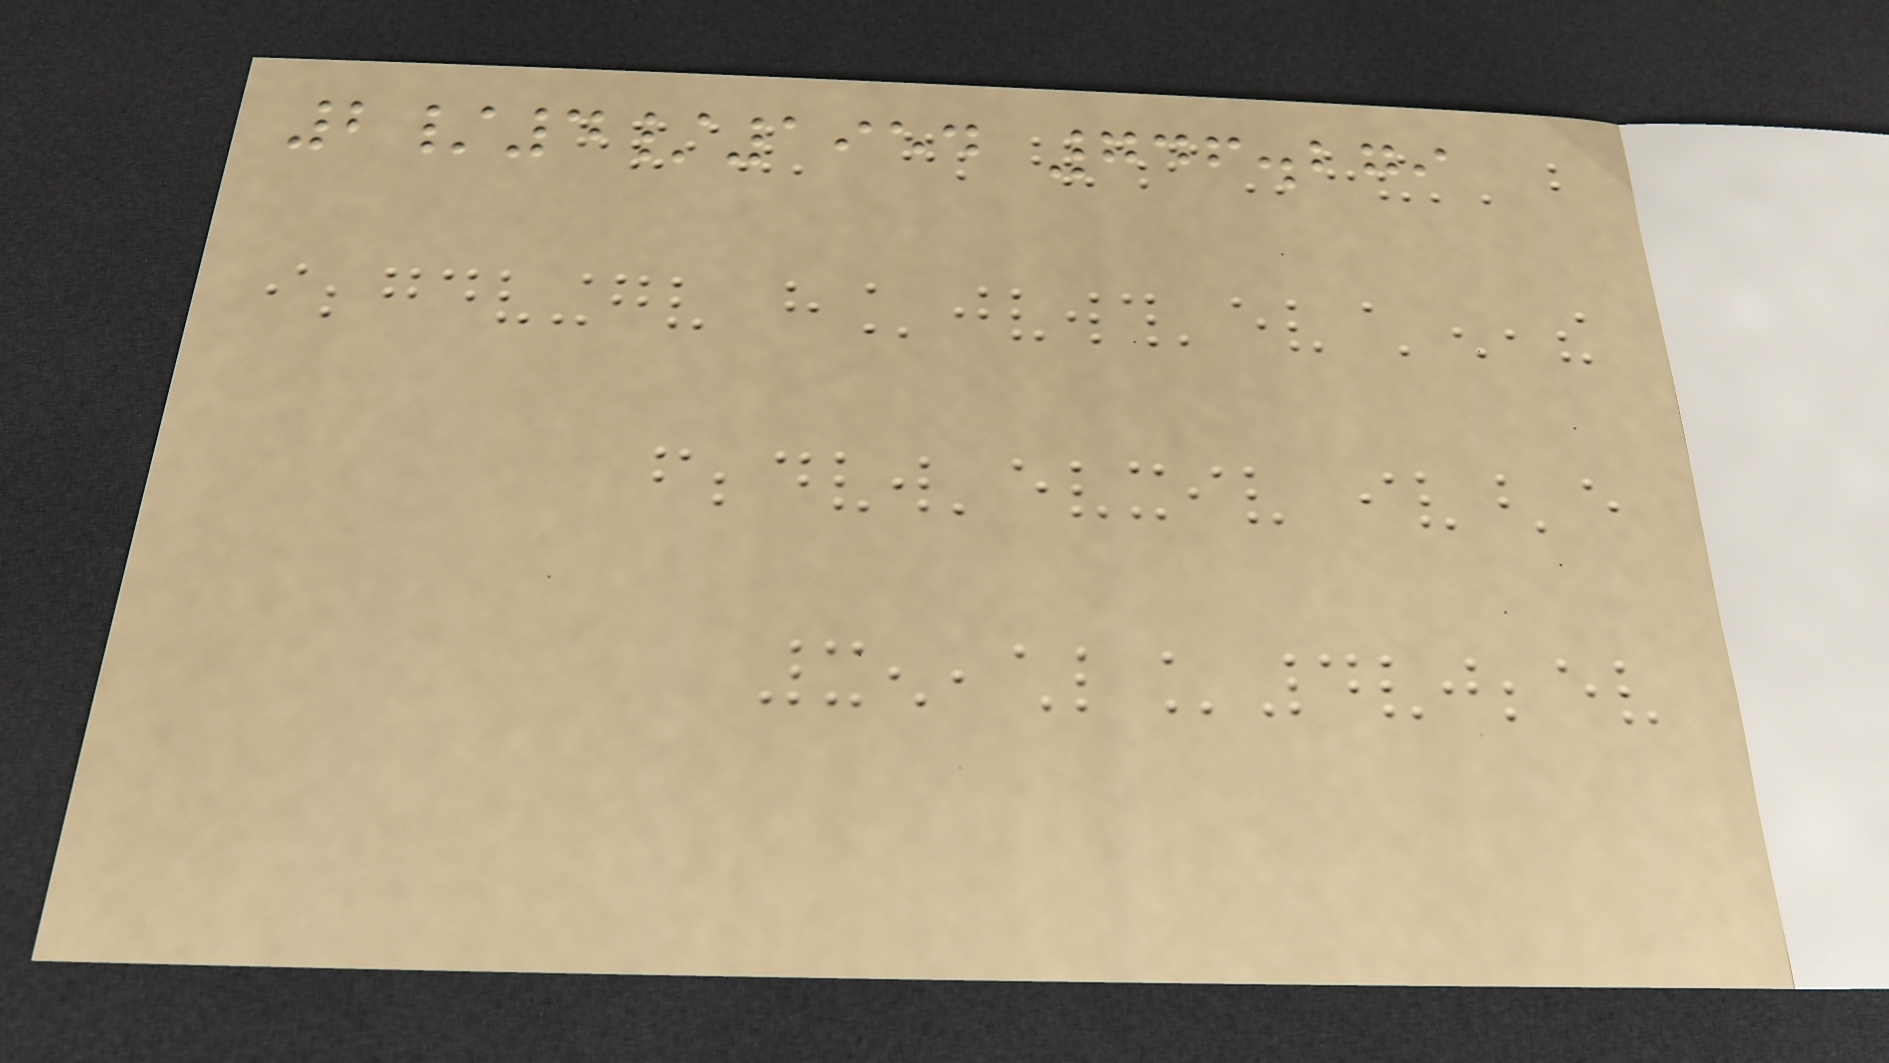2/4/1954 746.279
